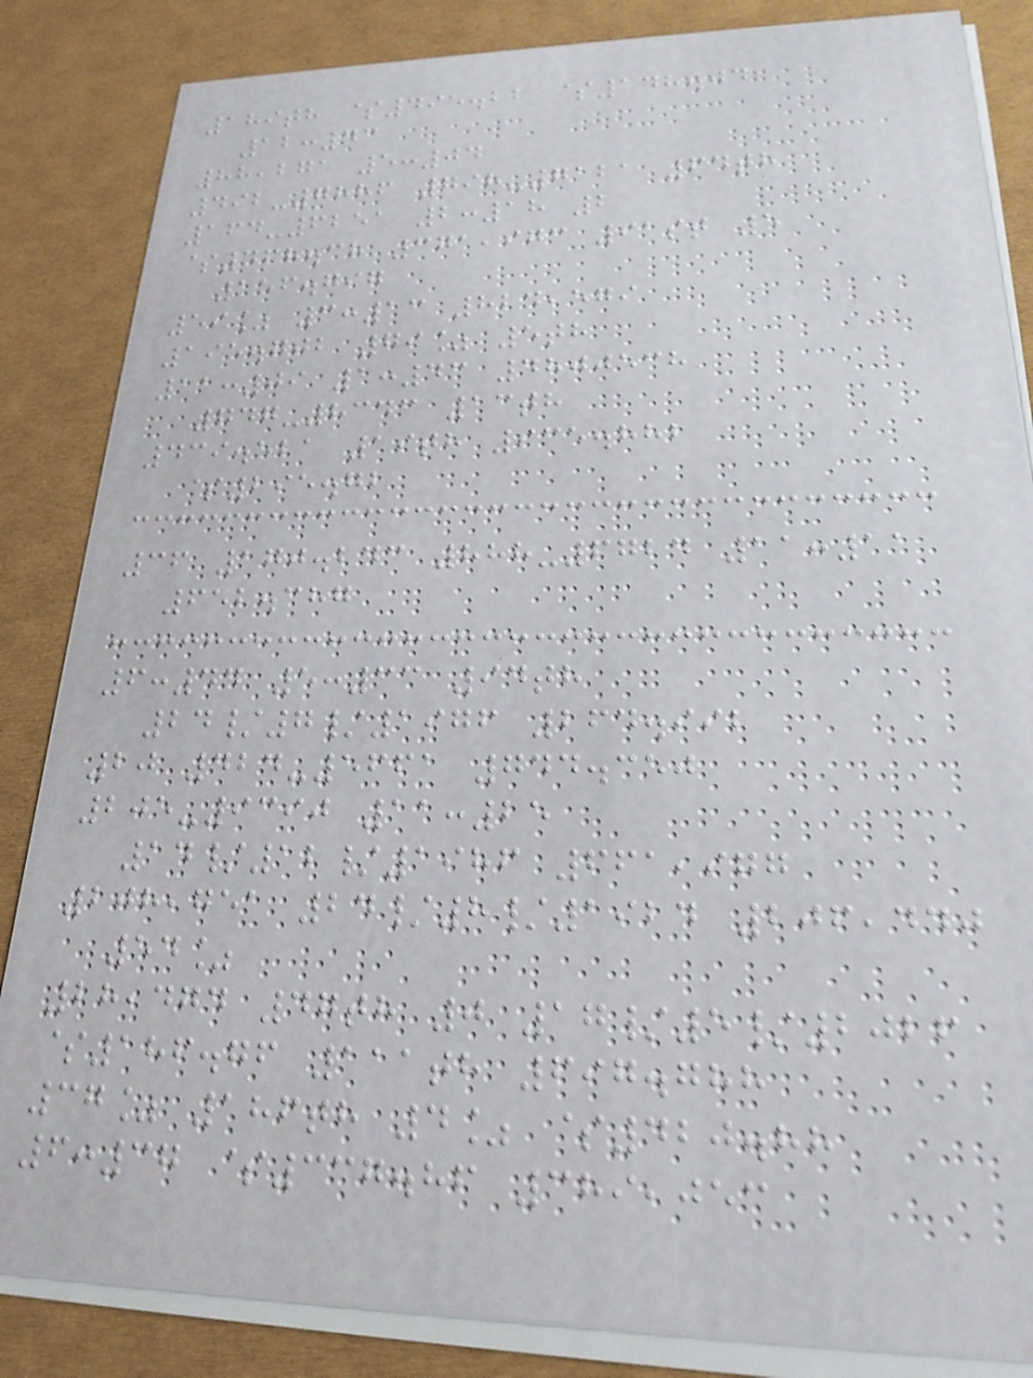189th $495.22 $148.04
12:43
88,271 5:04
492-7886 798-7121 64th
164-6251 2:18 2
$468.38 371,973 91st 5
156.797
59% 3:13 824,579
195.702 79% 5th
11:09 1:43 4800538
747-8343 13th
439.521 19th 935.882
$295.72
36 170.243 888-6724 11:11
652.387
6:44 5:33 94th
24/7/1976 264.992
20 424-5661 744.350
205-9390 11:25
14/12/1986 661,977
208,751 24/8/1924 206,440
54%
28,474 47th 0 17/5/2026
$186.76 111th 697.788
37% 186th 4% $420.88
6:37 $337.86 389,053
